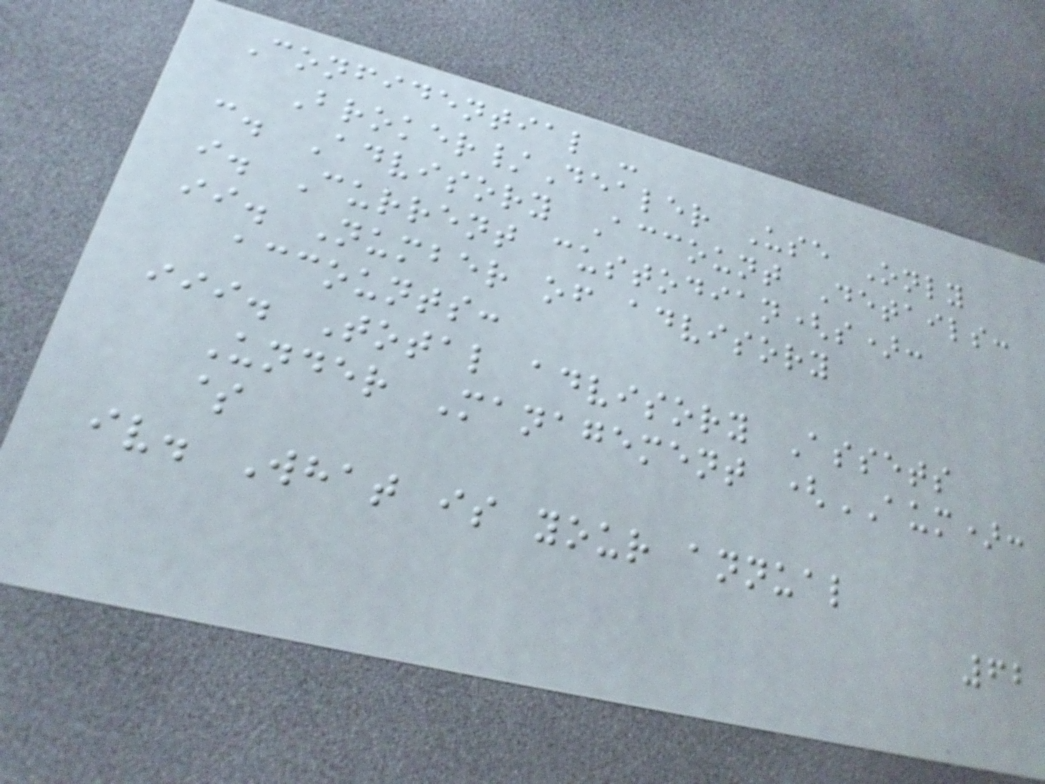Confidential -
Broker/Dealer Use Only
c. Advisory Account Details:
i. Current custodian(s):
ii. Number of advisory
accounts:
iii. Total advisory Assets
Under Management (AUM):
$
iv. What is your annual
62
